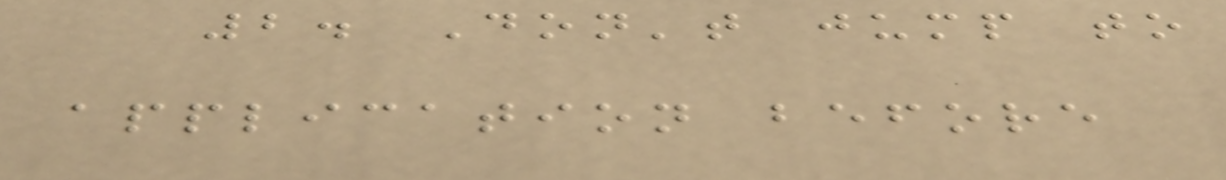2. Don't jump to
application before
